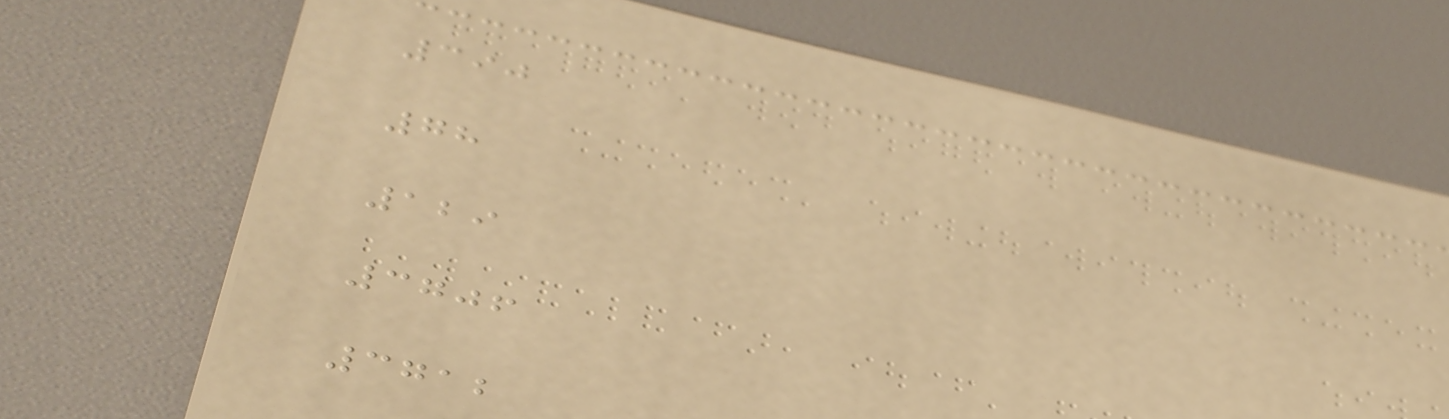390
78
129
3706
3712
